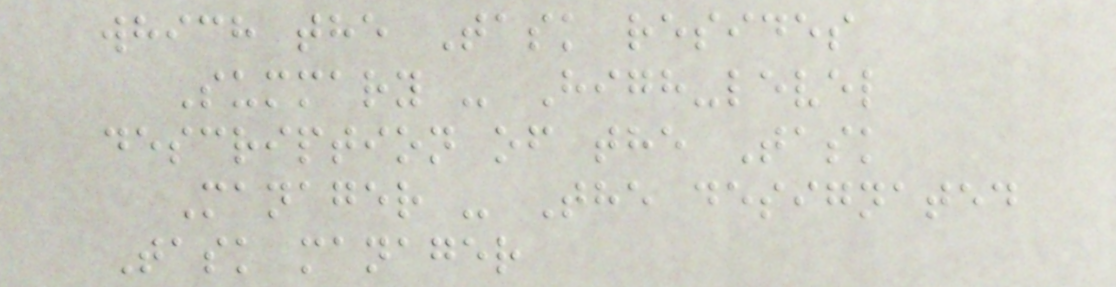which the Task resides
Summary - High-level
description of the Task
Manager - The designated
Task manager
